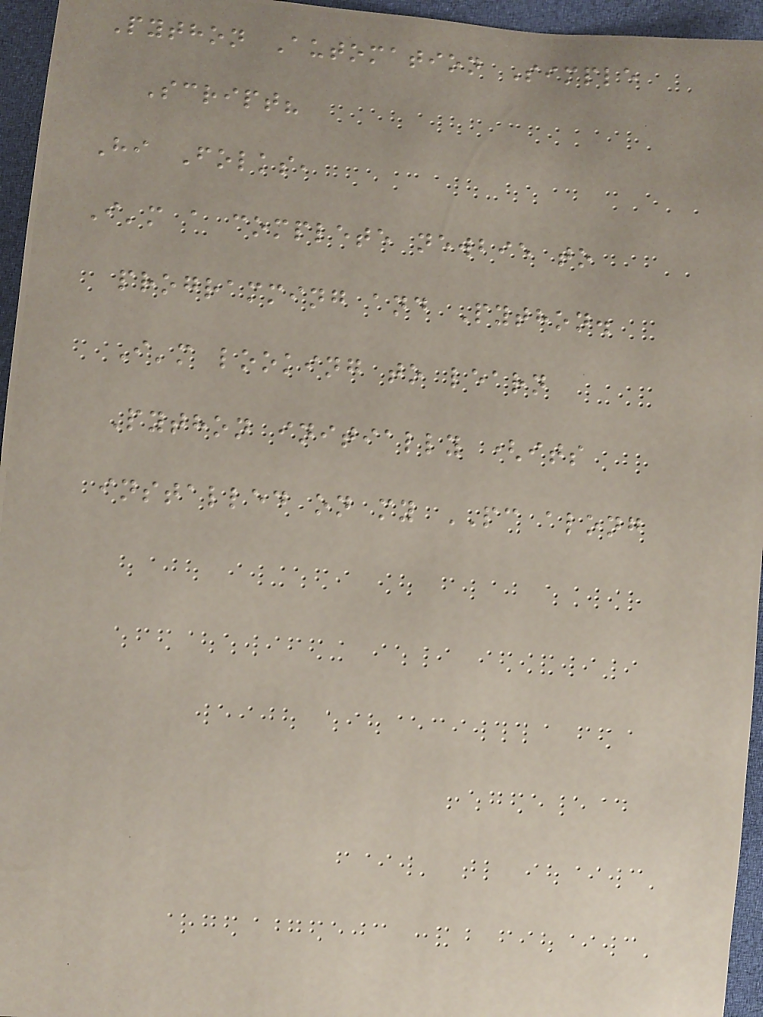Python Automation Simple
Script?
Hi Folks,
I'm a complete newbie to
programming and Python.
I'm looking to learn
Python initially (its
installed on my PC along
